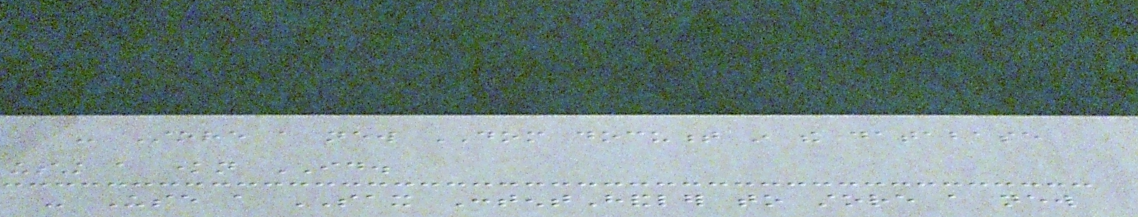- Store a new DOM document in the database
using a known ID.
- Use a SAX ContentHandler to store a new
